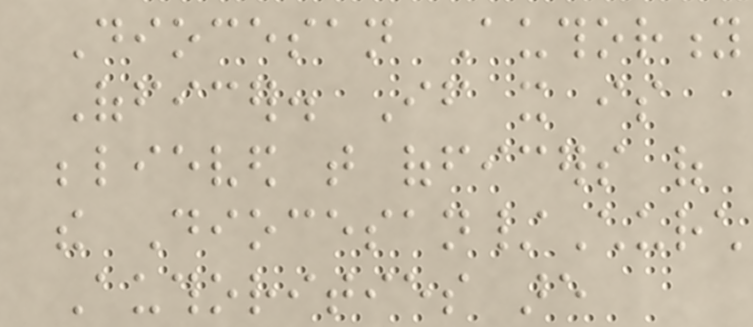Diocesan Authority
Officer. If it is
believed that officers of
the Diocesan/Church
Authorities are
